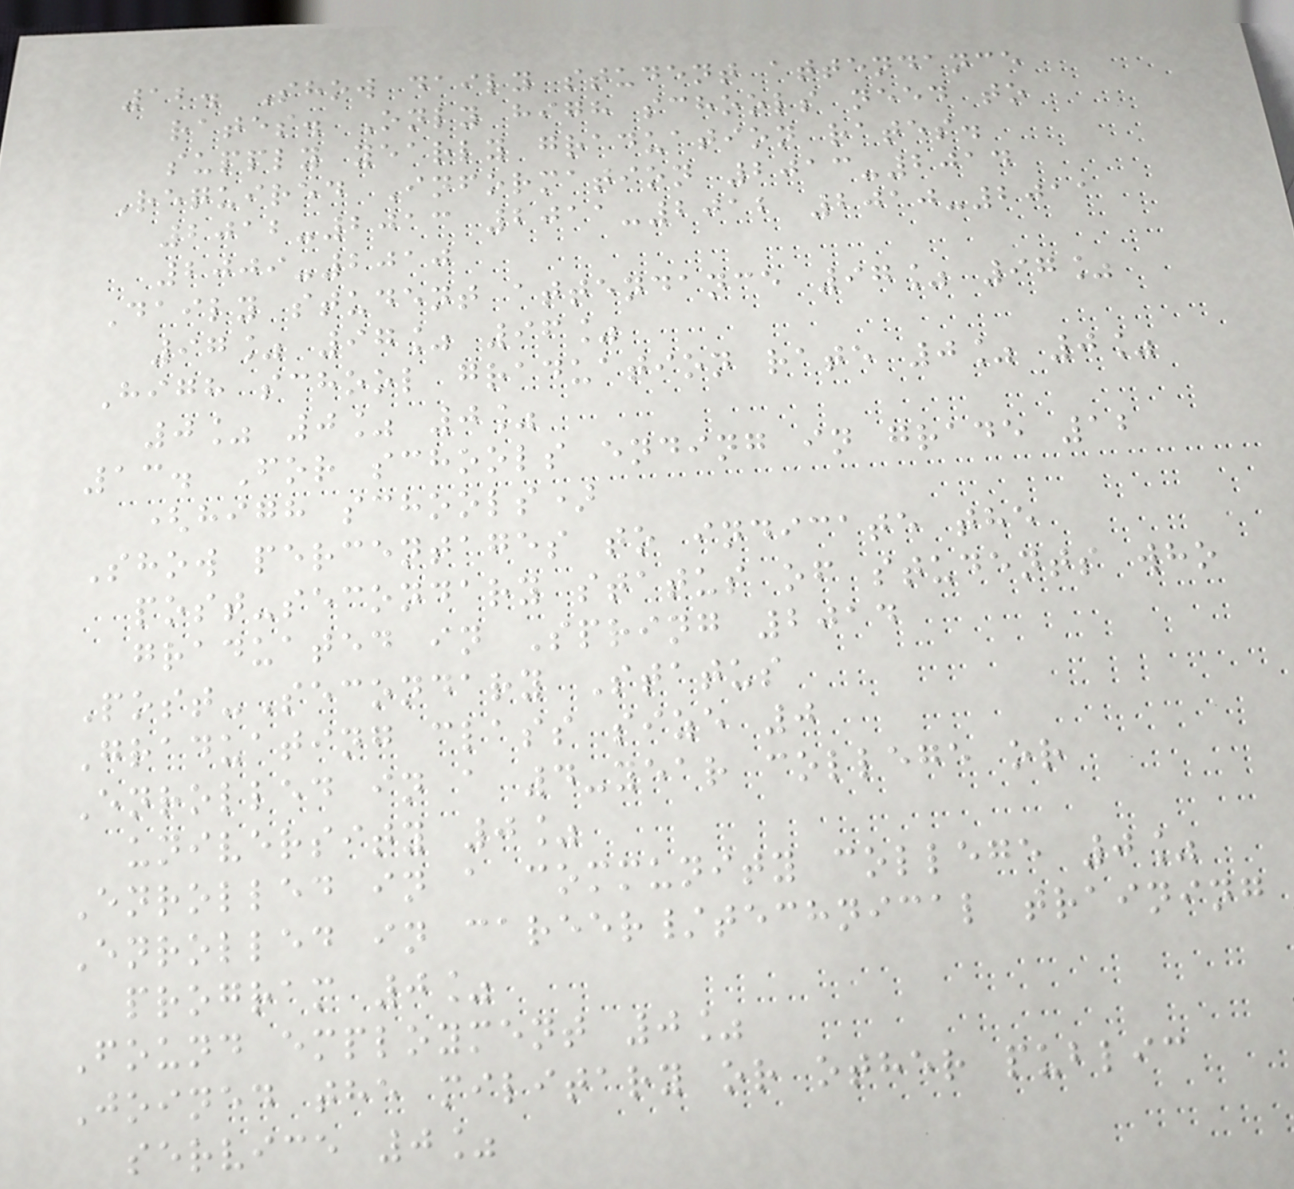12. Show daily student attendance
rates. Only high schools need to
supply yearly graduation rates.
Required Information 2013-2014
2012-2013 2011-2012 2010-2011
2009-2010
Daily student attendance 97% 97%
97% 97% 96%
High school graduation rate 0% 0%
0% 0% 0%
13. For schools ending in grade 12
(high schools)
Show percentages to indicate the
post-secondary status of students who
graduated in Spring 2014
Post-Secondary Status
Graduating class size 0
Enrolled in a 4-year college or
university 0%
Enrolled in a community college 0%
Enrolled in career/technical training
program 0%
Found employment 0%
Joined the military or other public
service 0%
